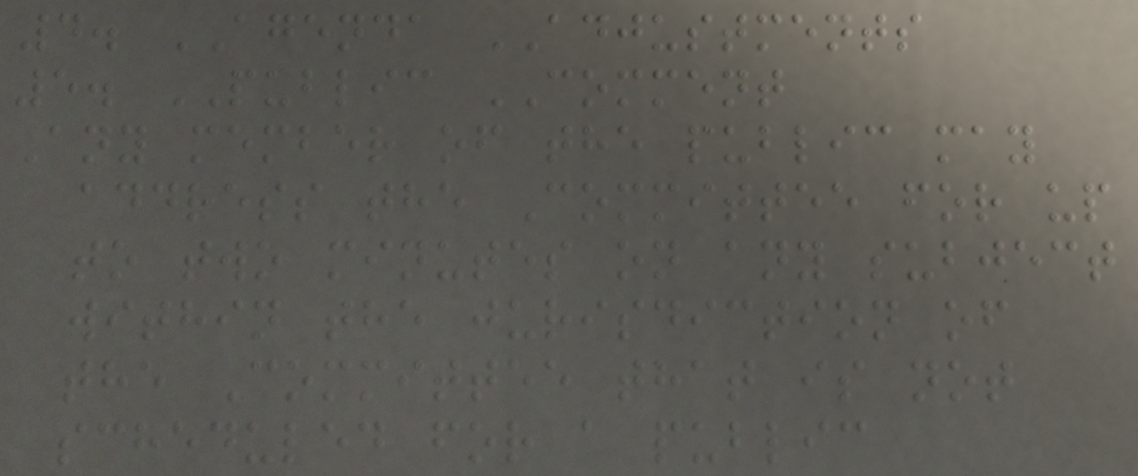4. AGENDA ADJUSTMENTS
5. PUBLIC COMMENT
Any member of the public may
address the Committee for up
to two minutes on any subject
within the jurisdiction of
the Committee that is not
scheduled for a public
